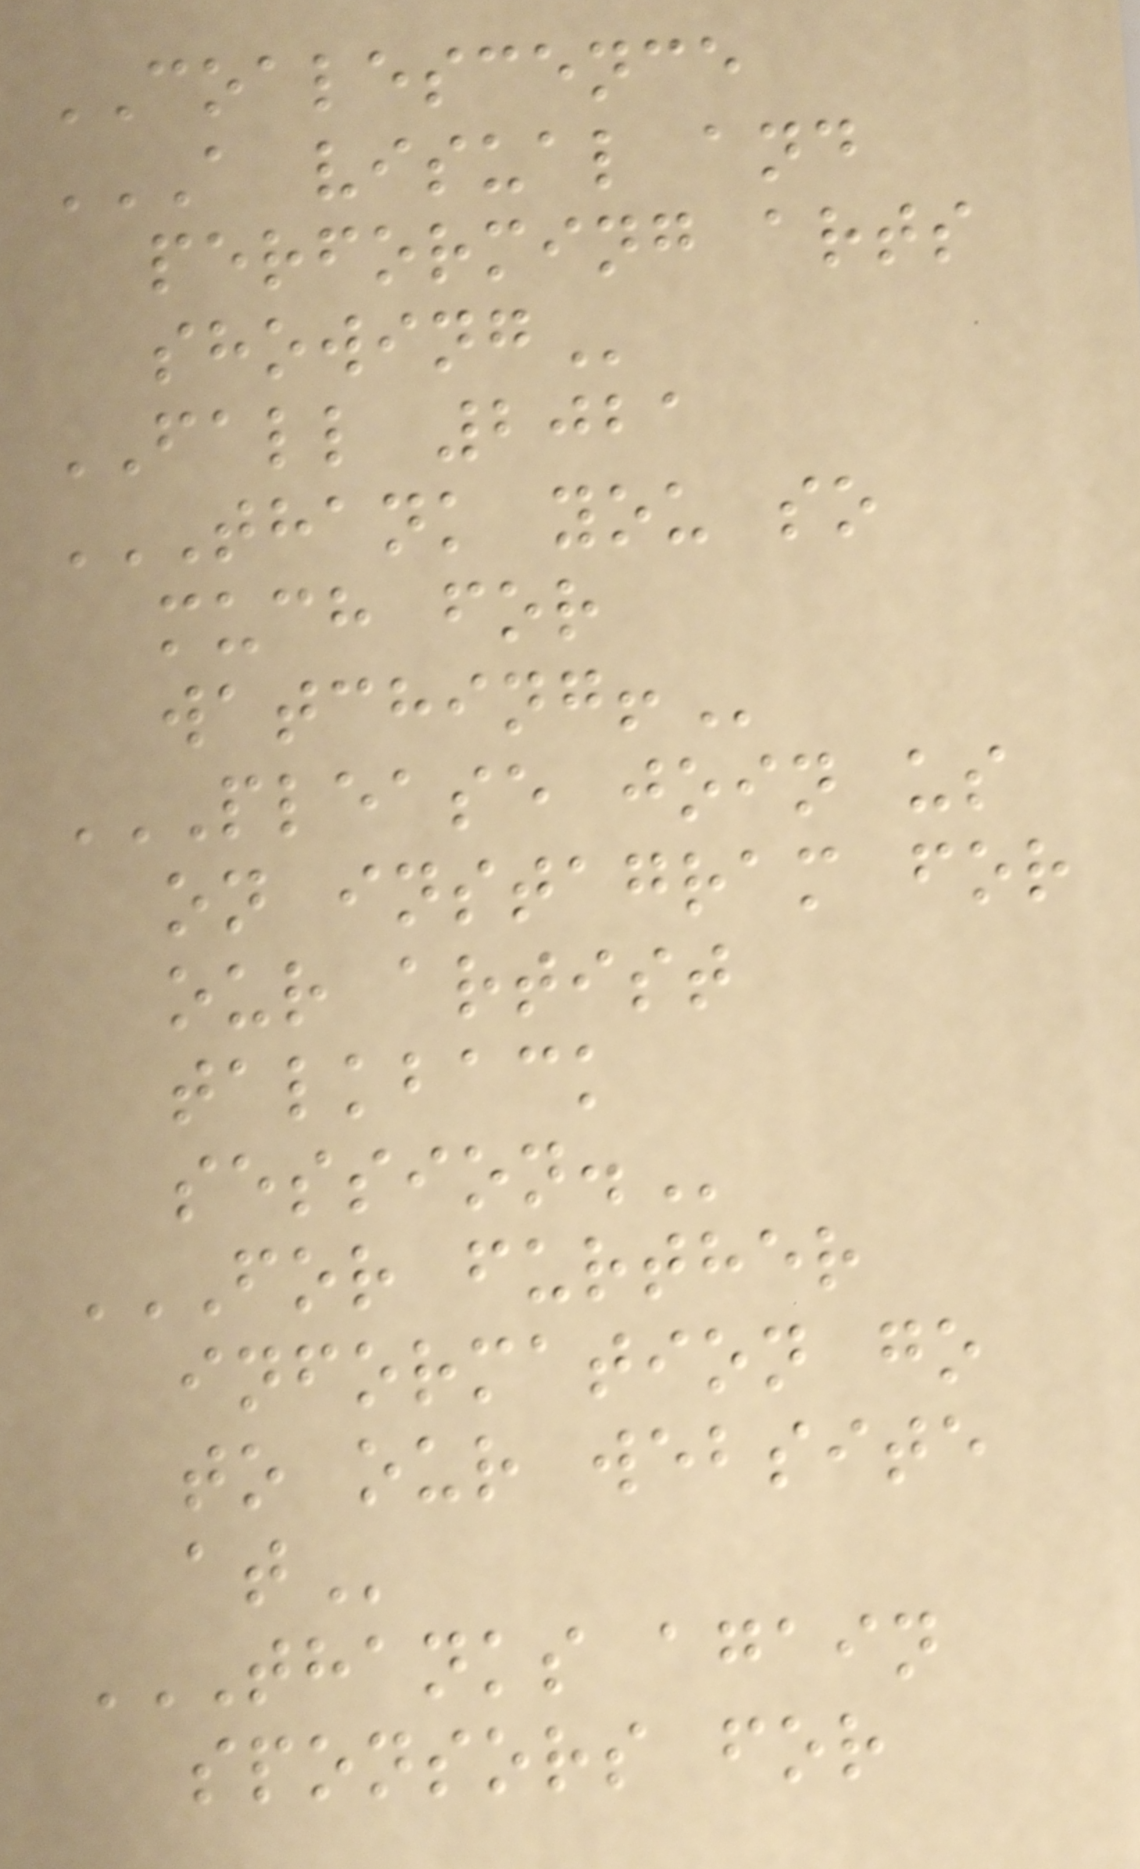COALESCENCE
A VISUAL AND
PERFORMING ARTS
SHOWING
FALL 2021
THANK YOU SO
MUCH FOR
WATCHING!
PLEASE JOIN US
ON INSTAGRAM FOR
OUR ARTIST
TALKBACK
SESSION.
FOR FURTHER
INFORMATION GO
TO OUR WEBSITE
AT
THANKS AGAIN
SPONSORS FOR
